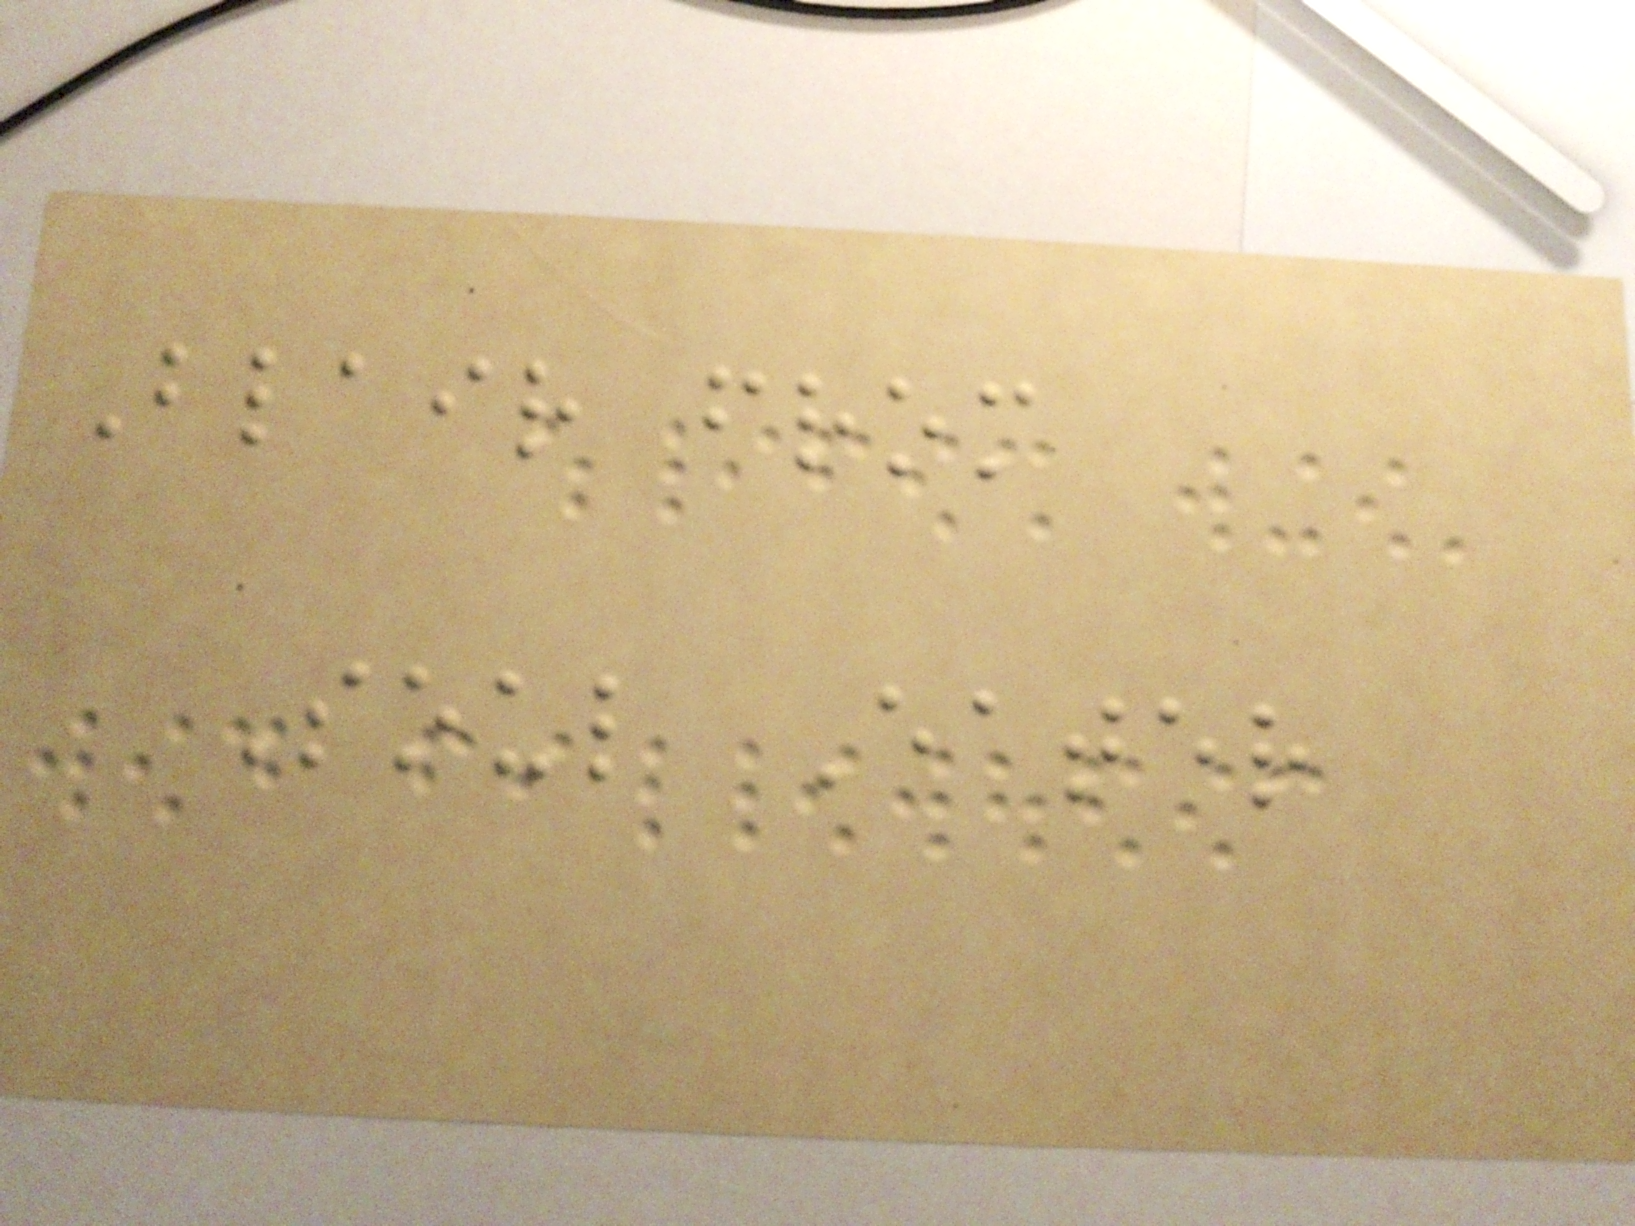Blair from
Soul Eater
